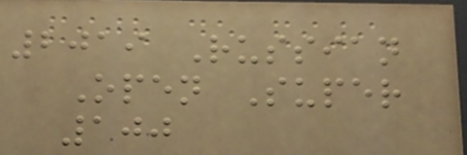2019 Russian
Open Super
100
